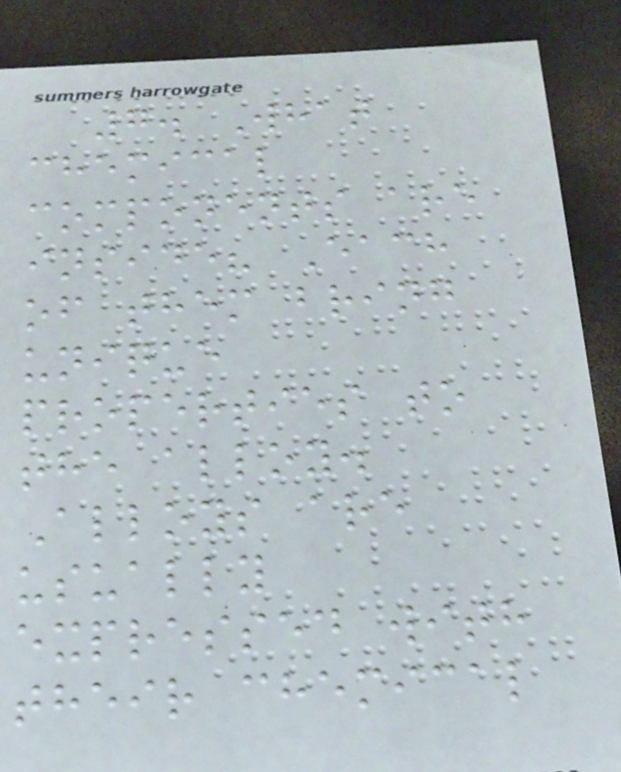7. What
chemical
components are
inside? Each
of them bring
unique
properties to
the alloy.
Alloys are
usually
expressed with
their chemical
